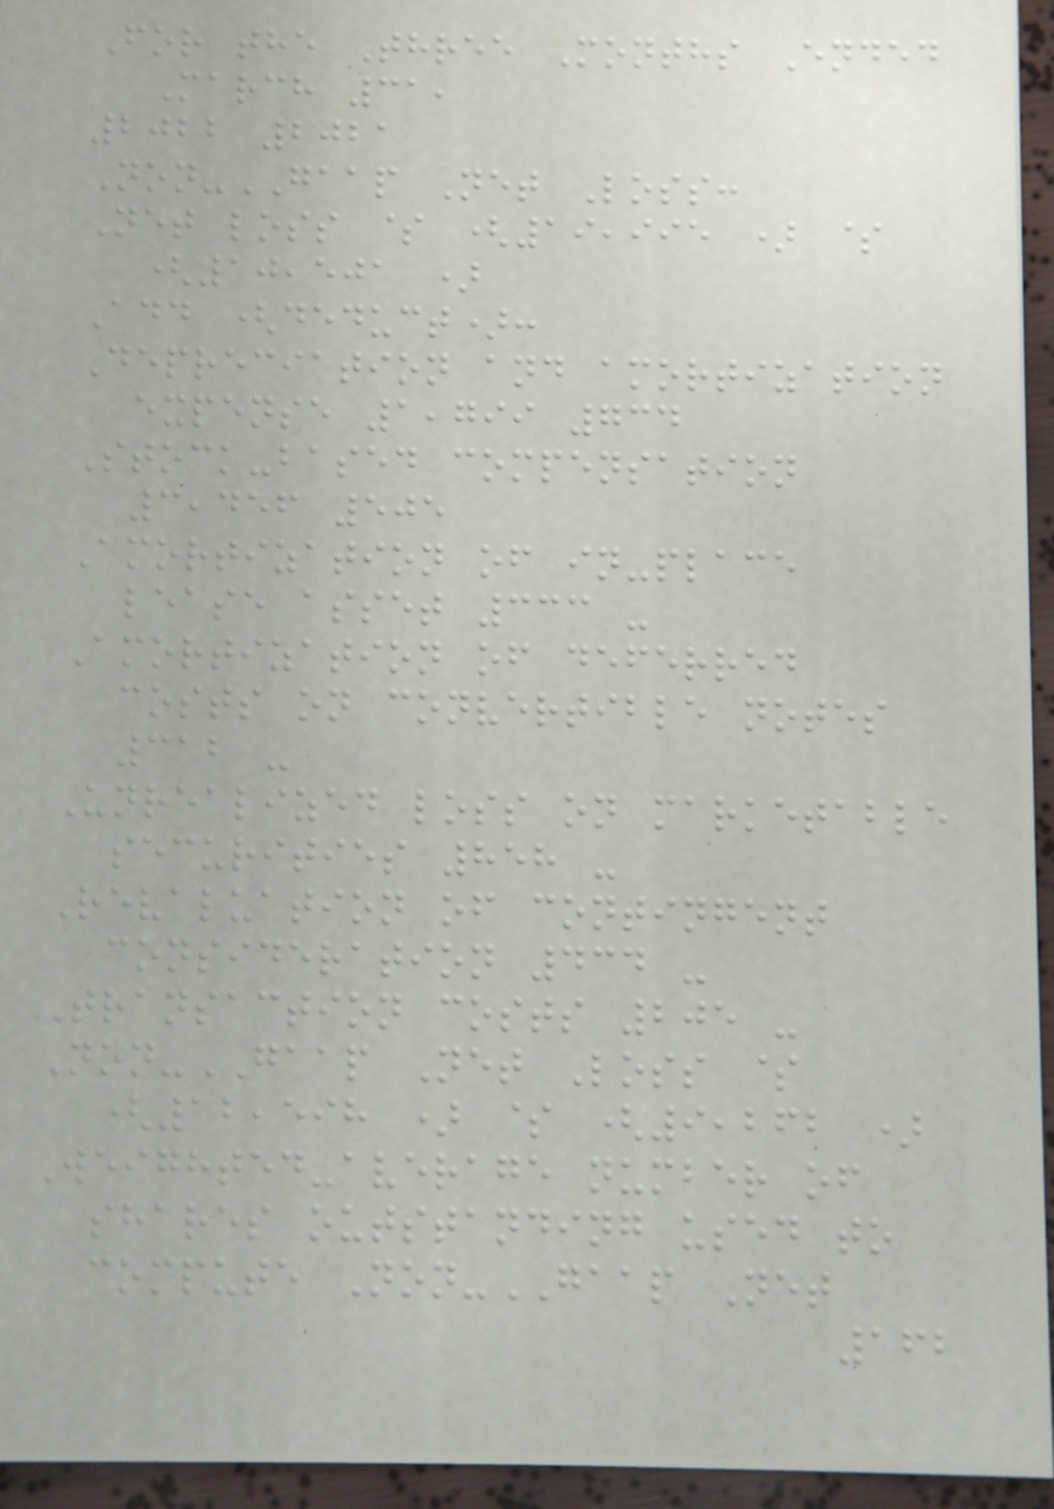For the Three Months Ended
March 31,
2022 2021
Non-GAAP Net Loss:
Net loss $ (19,995 ) $
(10,501 )
Add (deduct):
Depreciation and amortization
expense 1,799 734
Stock-based compensation
3,456 505
Amortization of in-place
lease asset 333 -
Amortization of deferred
costs on convertible notes
312 -
Unrealized loss on marketable
securities 858 -
Revaluation of contingent
consideration 434 -
Transaction costs 205 -
Non-GAAP Net Loss $
(12,598 ) $ (9,262 )
Weighted-average number of
shares outstanding used to
compute Non-GAAP Net
162
